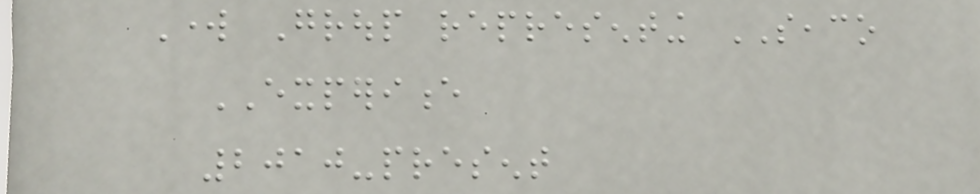Work Group representing SEACO
EXPERIENCE
2010-present
